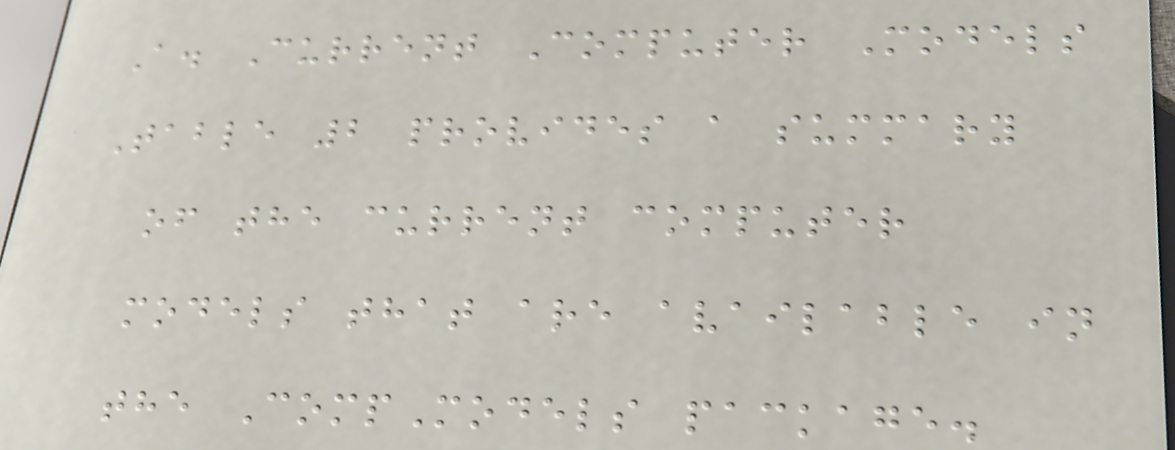A. Current Computer Models
Table 2 provides a summary
of the current computer
models that are available in
the CompModels package.
